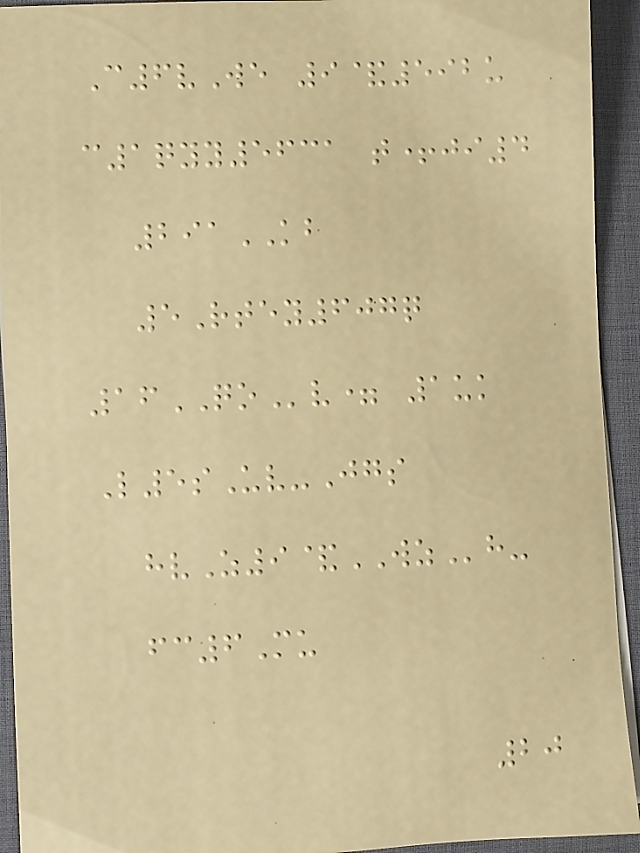C6vWe 9&592u
c1qyy5631 t+ji4
291KB
5Rtey607q
16QOv= 1uk
L5sUv-Jgs
hvZ9&WZh-
fc6Mu
20
